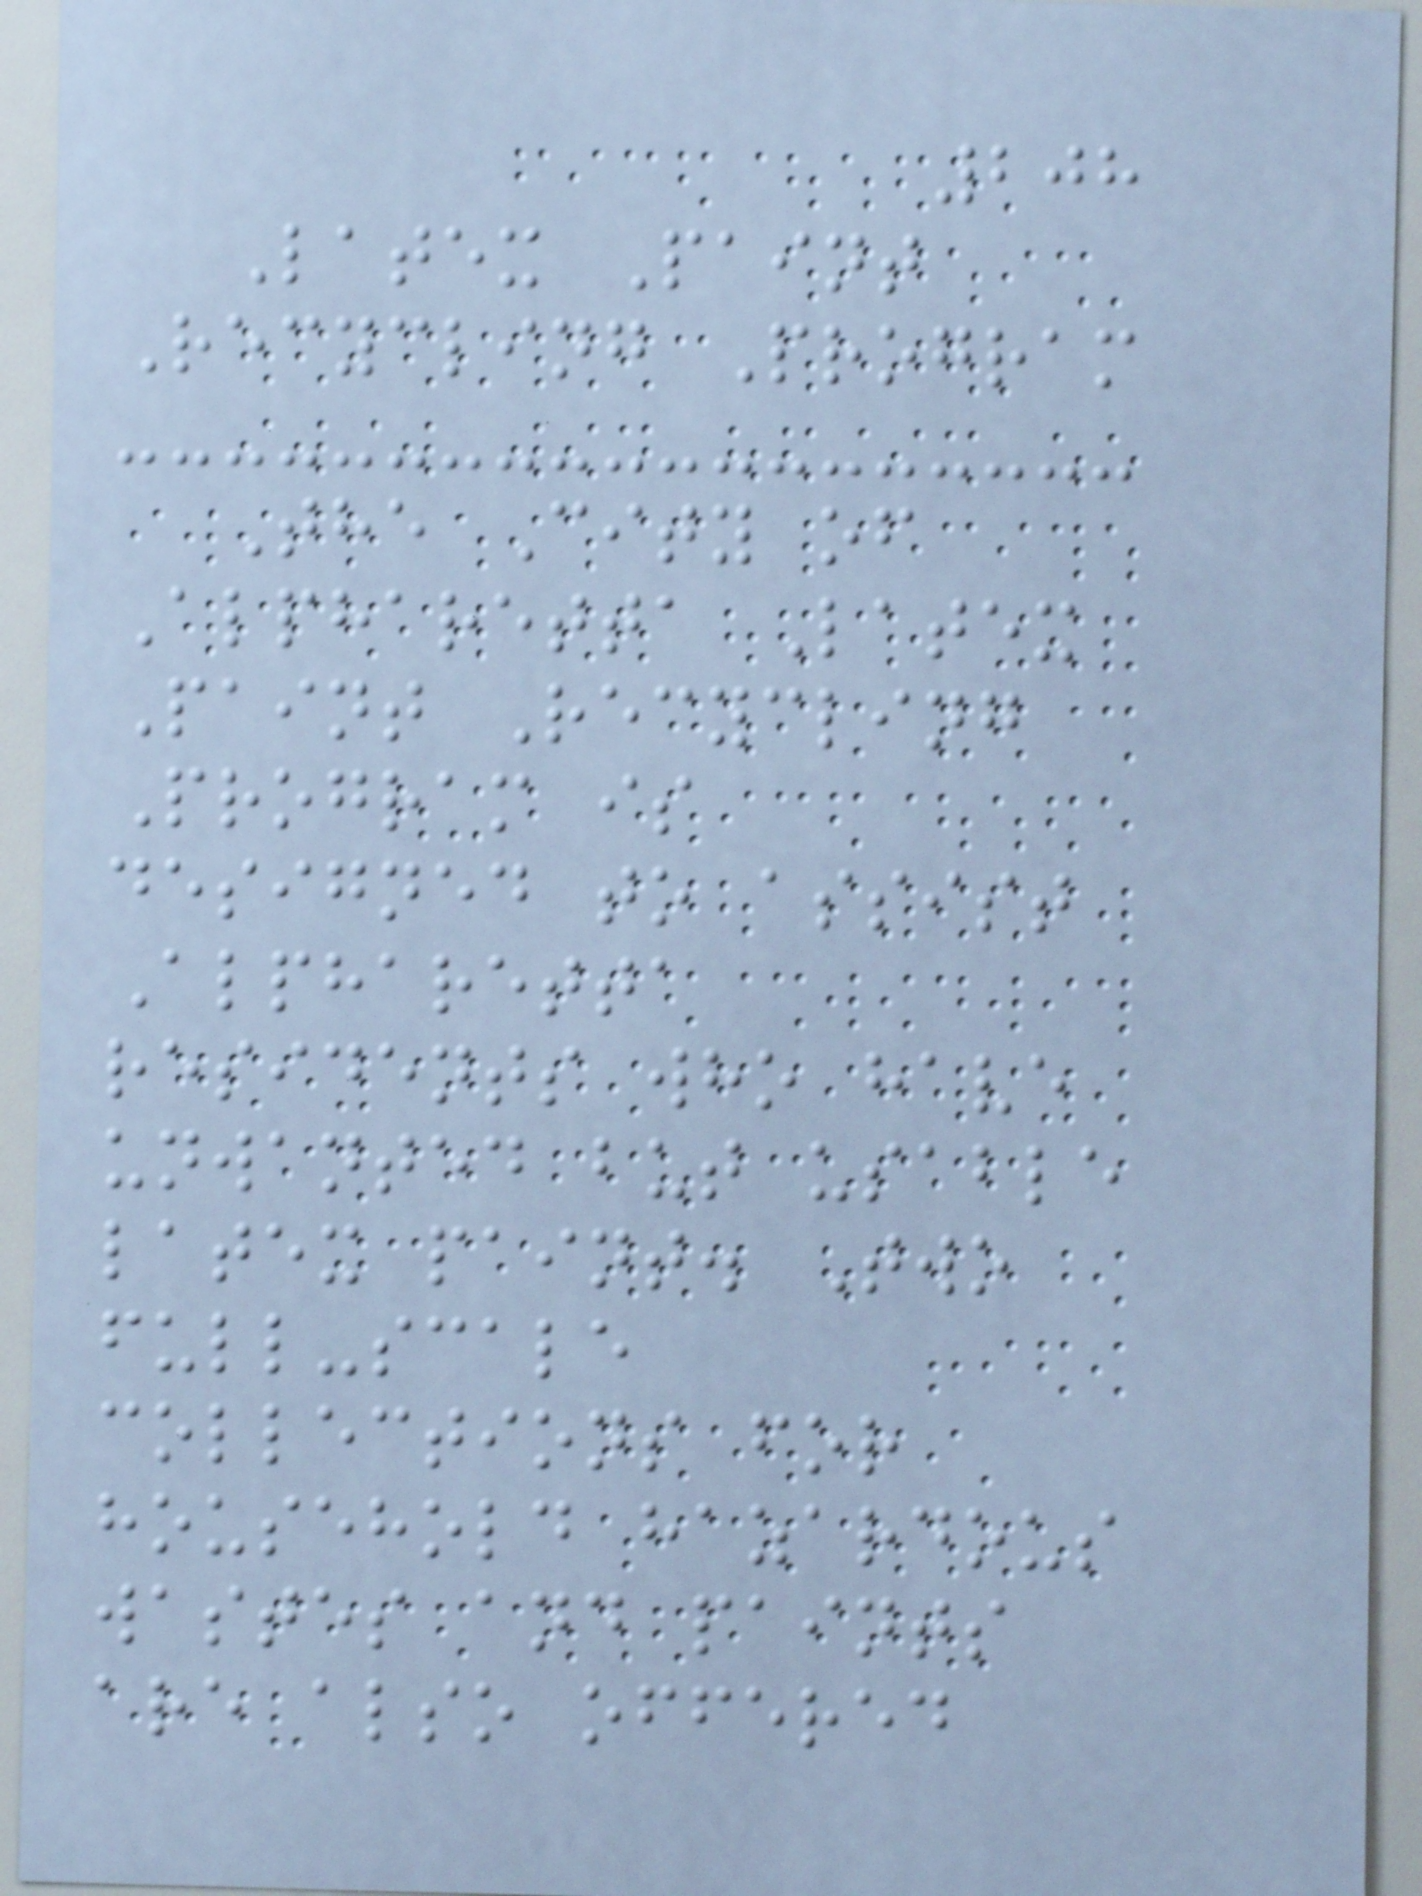208
Latex Paint
Recycling Program
The City of
Alpharetta Latex
Paint Recycling
Program is
designed to assist
Alpharetta
residents who have
unwanted but usable
latex paint. Two
full-scale
collections for
household hazardous
wastes and paints
are also offered
